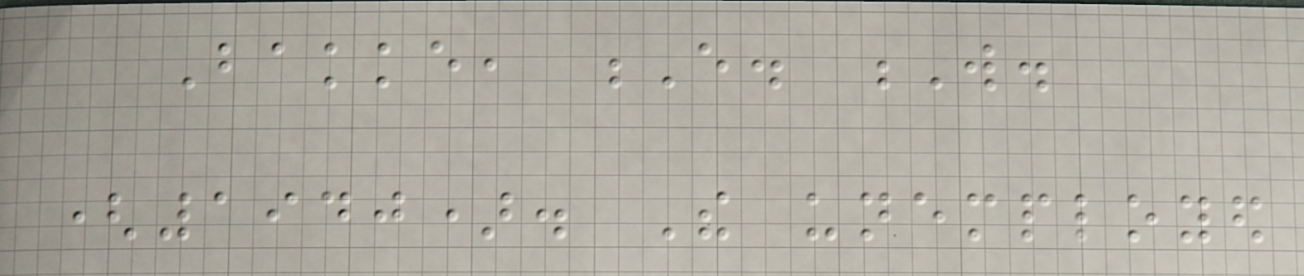Bakke, E. W.
(1940). The unemployed
